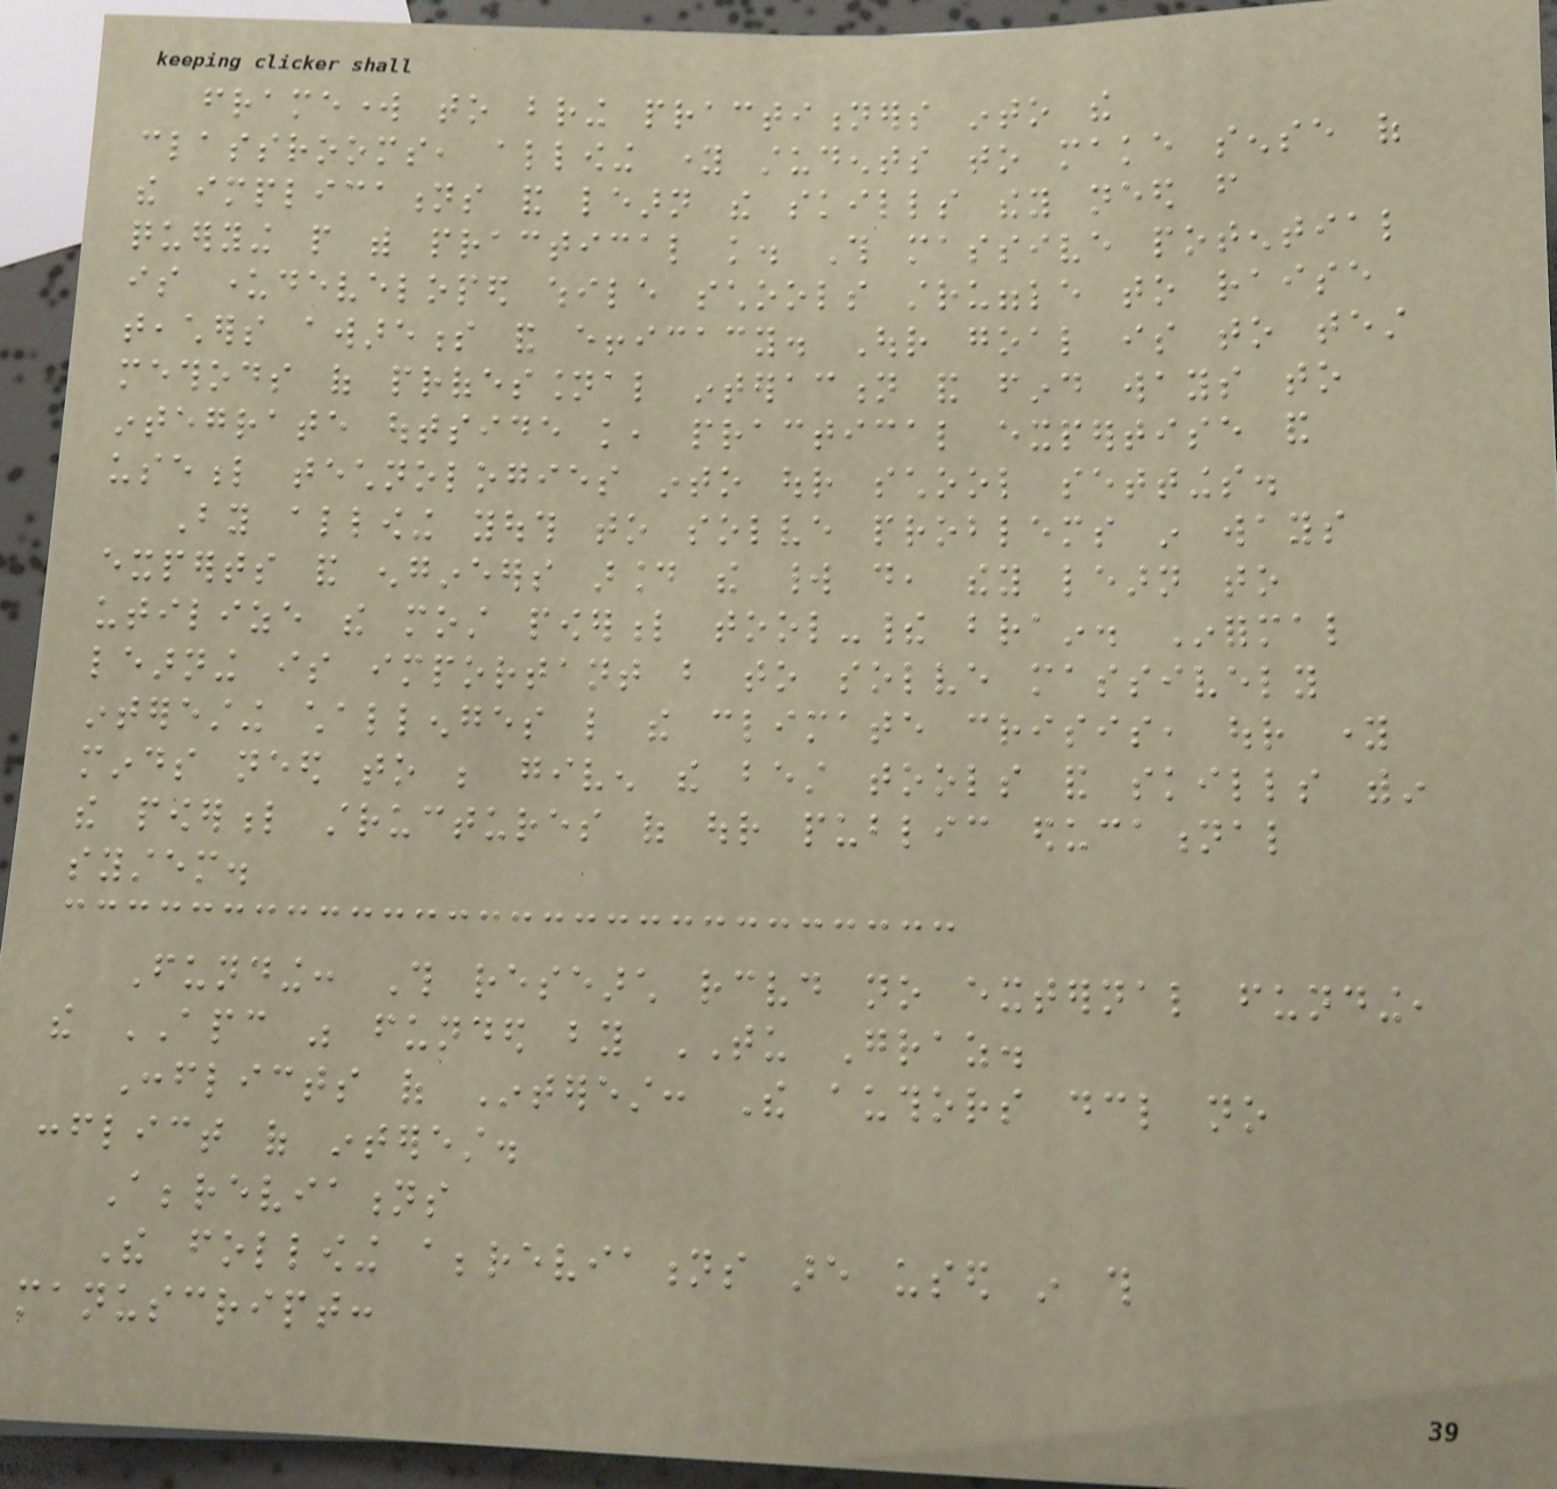framework to bring practitioners into the
classrooms, allowing young students to make sense of
the implications and learn the skills they need from
querying people with practical knowledge. This massive potential
is underdeveloped while schools struggle to raise
teachers awareness and efficacy. Our goal is to test
methods of professional interaction and find ways to
integrate outside knowledge, practical expertise and
useful technologies into our school settings.
By allowing youth to solve problems in ways
experts and engineers around the world do, they learn to
utilize the most powerful tool-their brain. Informal
learning is important but to solve massively
interesting challenges like the climate crisis, our young
minds need to be given the best tools and skills within
the powerful structures of our public educational
system.
Funding: This research received no external funding,
the APC was funded by TU Graz.
Conflicts of Interest: The authors declare no
conflict of interest.
Abbreviations
The following abbreviations are used in this
manuscript:
